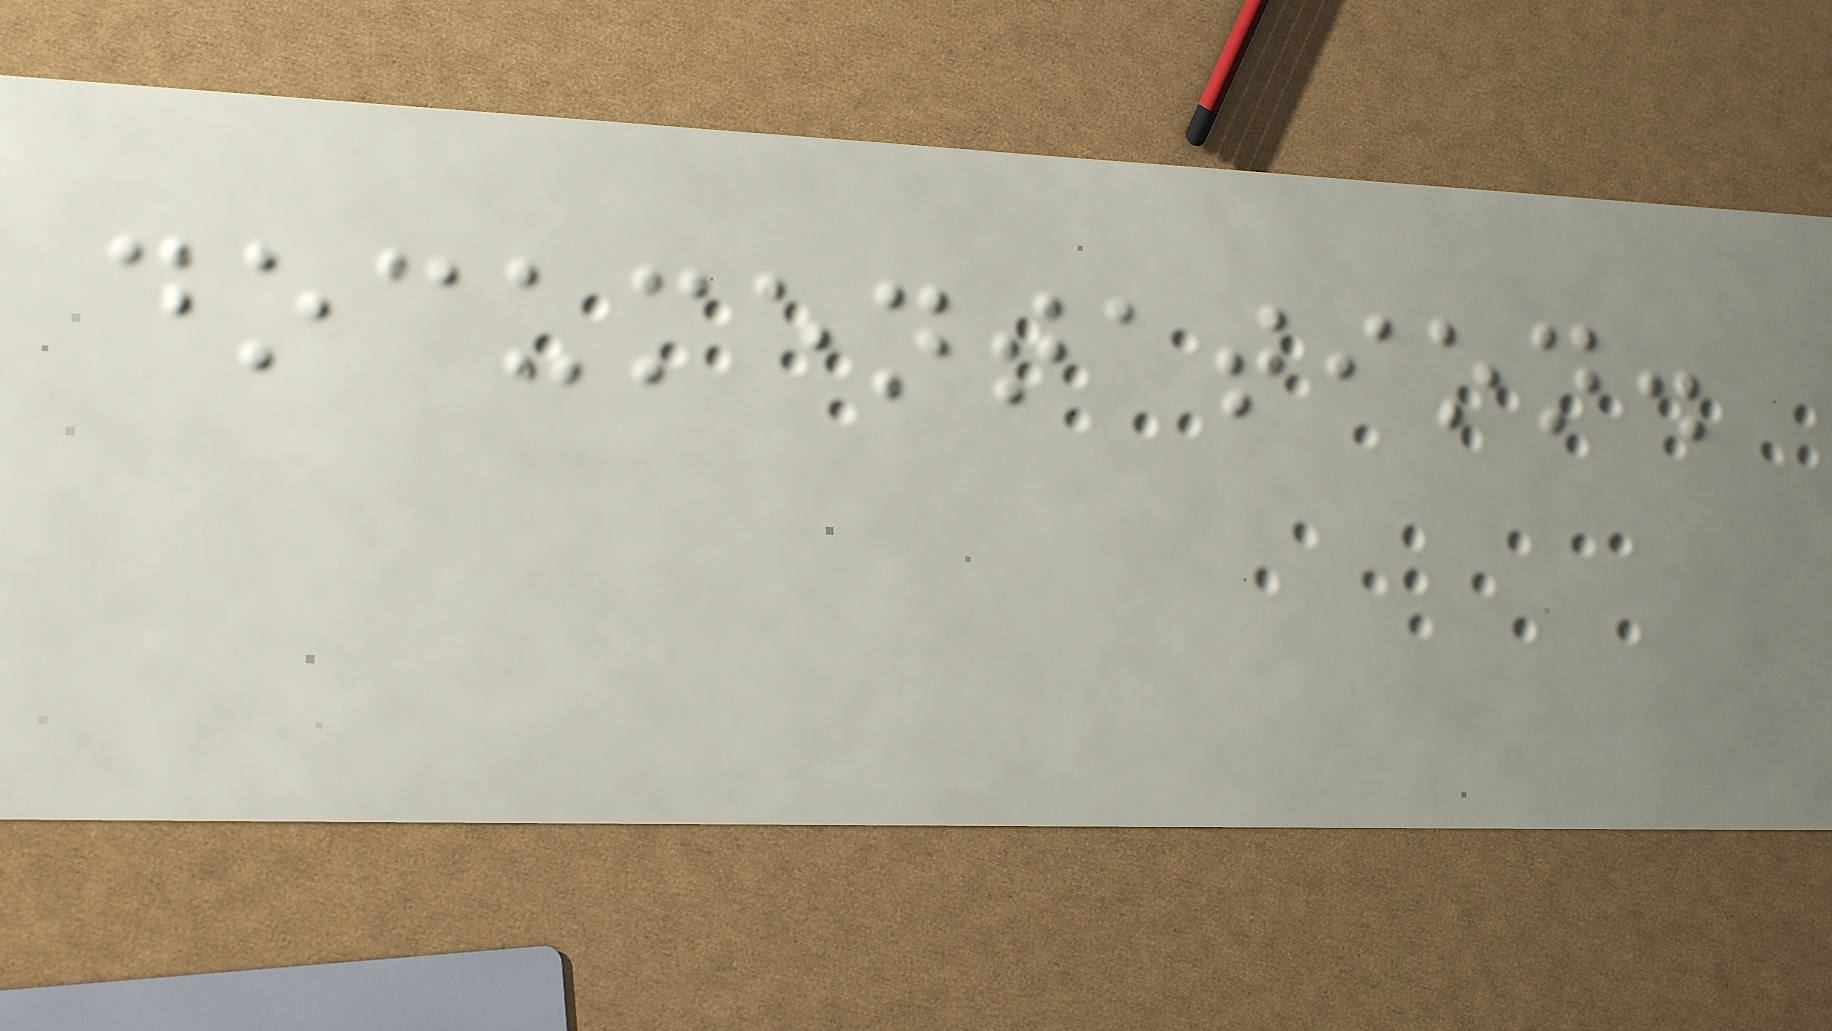documentation.
